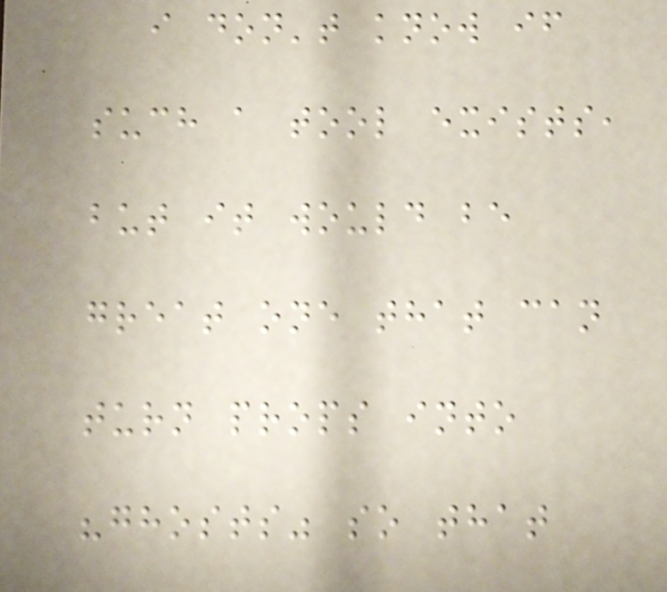i don't know if
such a tool exists,
but it would be
great one that can
turn props into
"ghosts" so that
